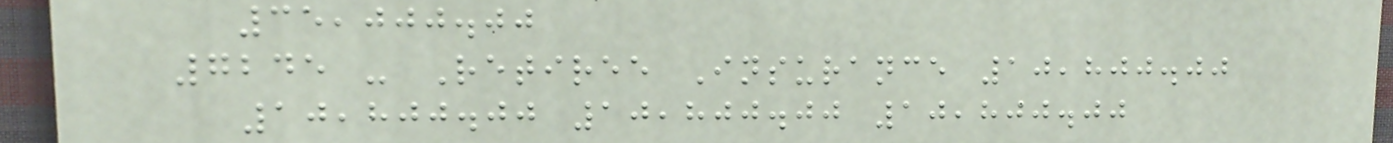35,000.00
7245 - Retiree Insurance 10,800.00
10,800.00 10,800.00 10,800.00
